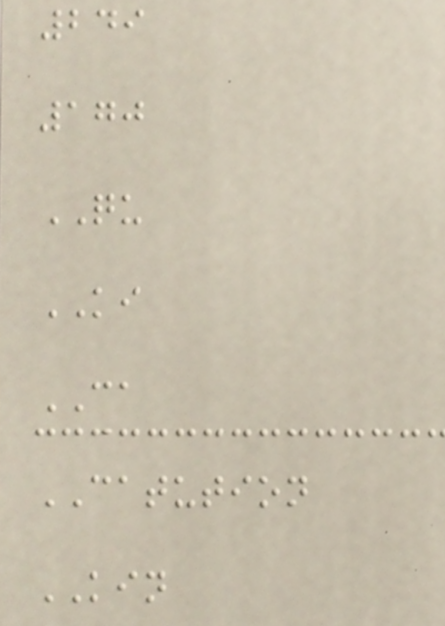249
170
QU
KI
CA
CATUTION
KIN
